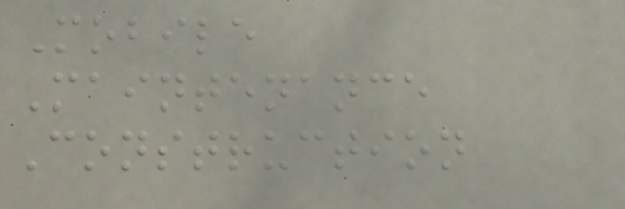Mobile
Maintenance
Construction
